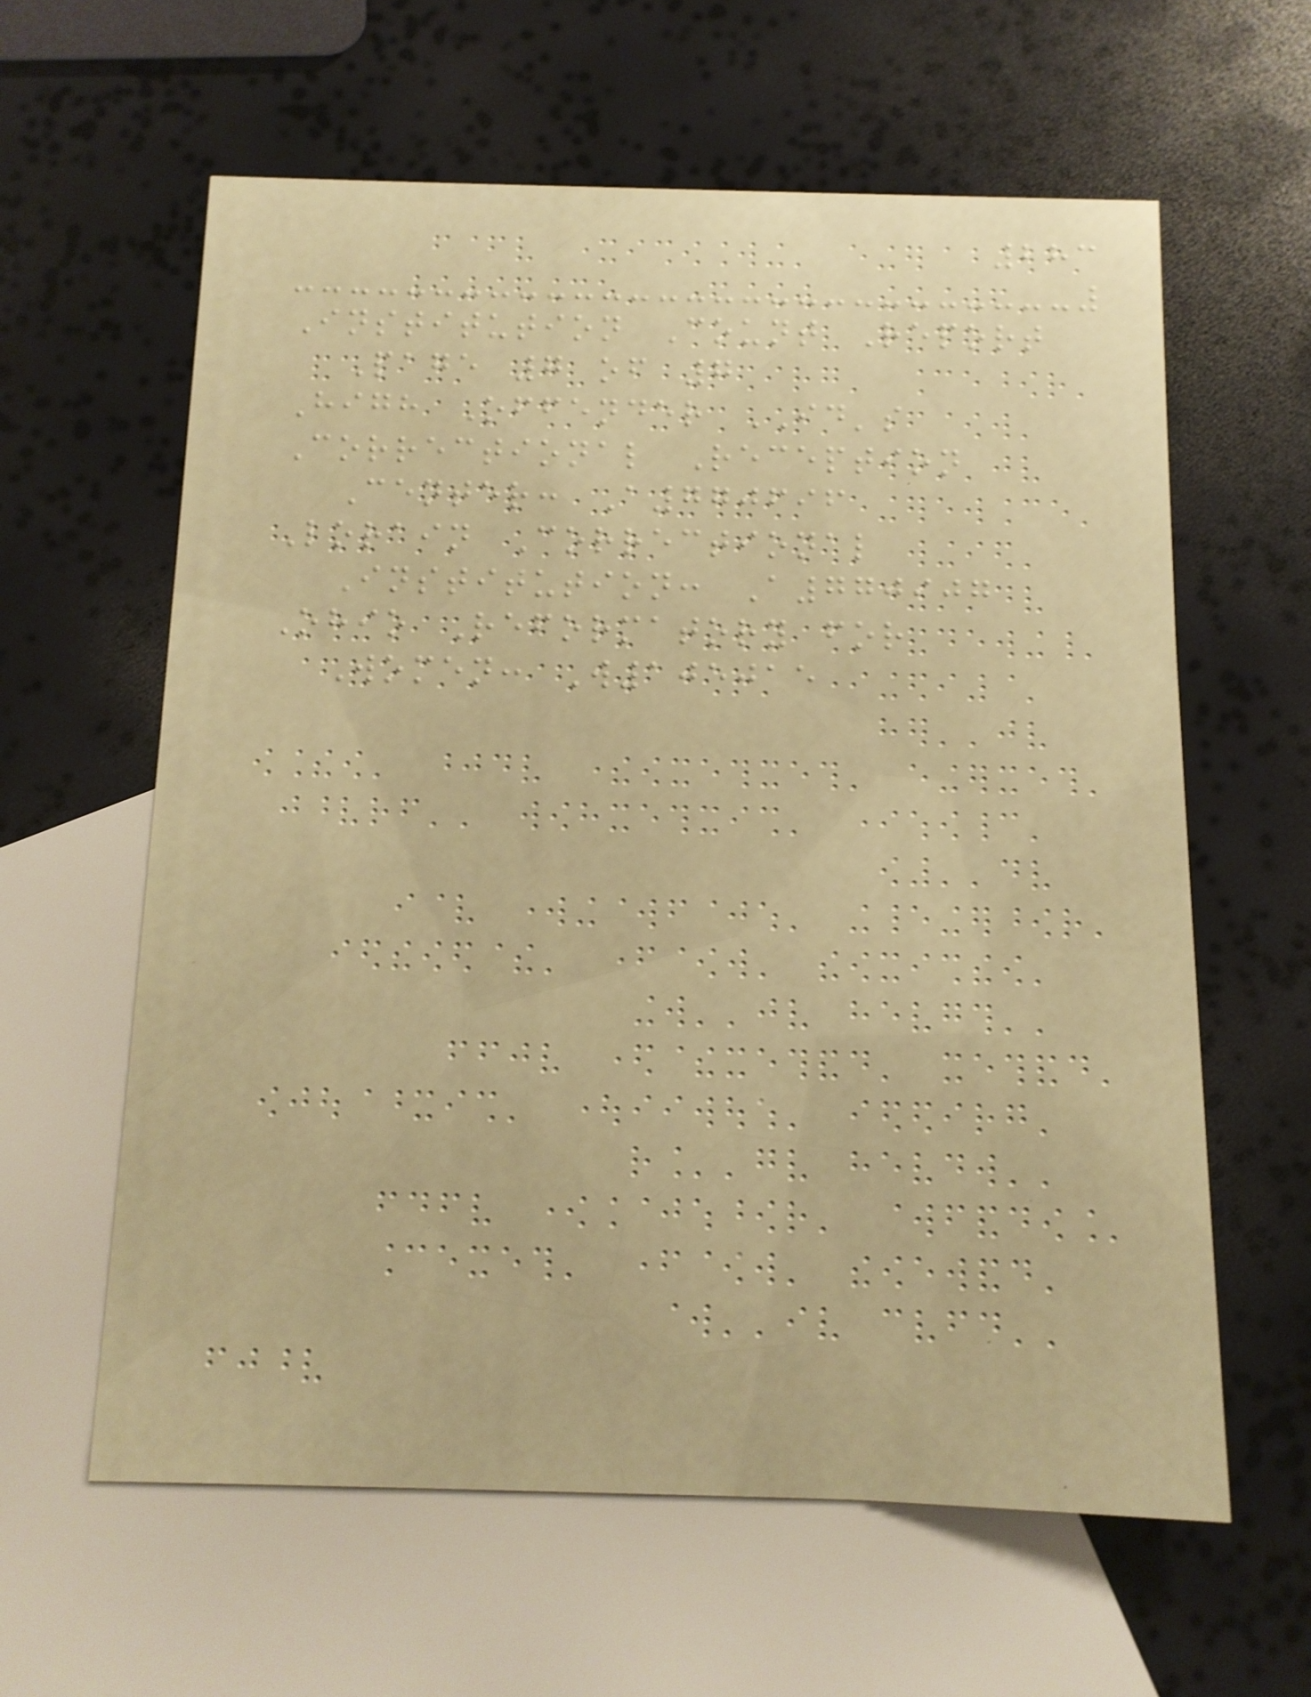283
Institution Count Report
Page 7 of 7
High Offender ID's
Correctional Reception
Center: A770696
Lorain Correctional
Institution: A770907
Ohio Reformatory for
Women: W105015
